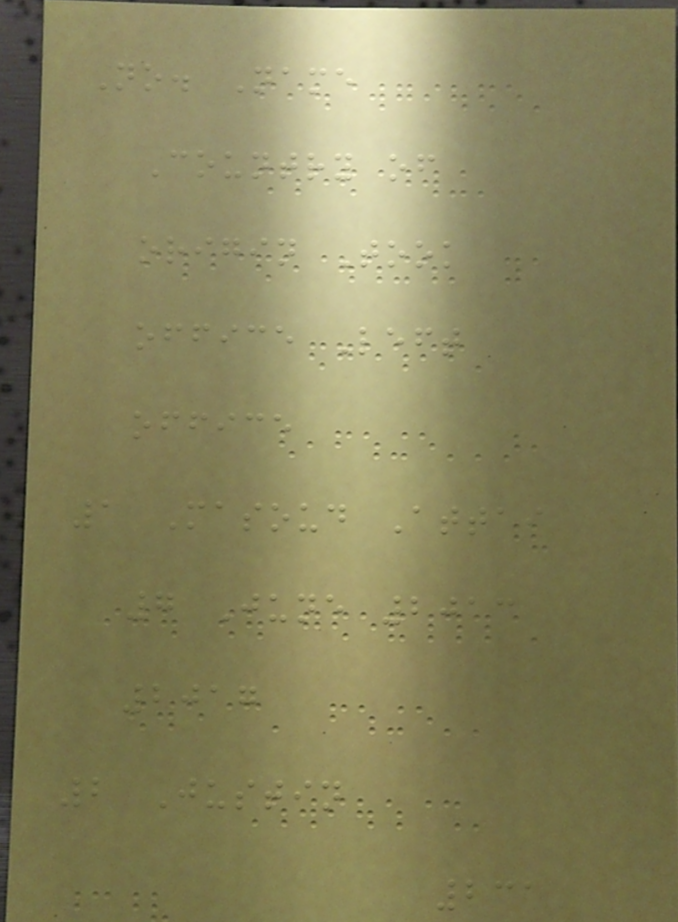No. Name
Country of
origin Took
office Left
office
1 Masoud Attai
7 June 2013
2017
2 Justin
231
